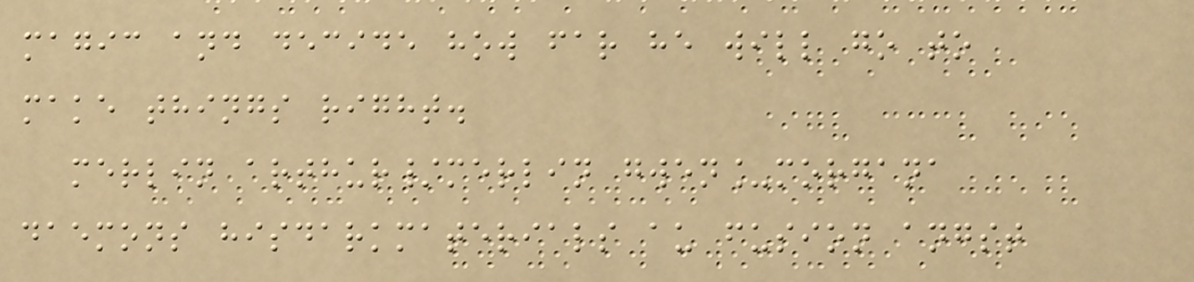magic and decide how far he will go to
make things right.
merlin arthur/merlin gwen_morgana
daemons hisdarkmaterials au fusion angst
